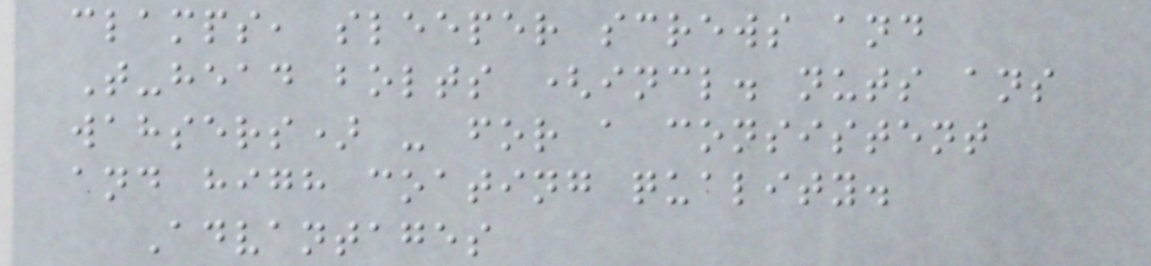clamps, sleeper screws and
T-head bolts (incl. nuts ans
wahsers) - for a consistent
and high coating quality.
Advantages
